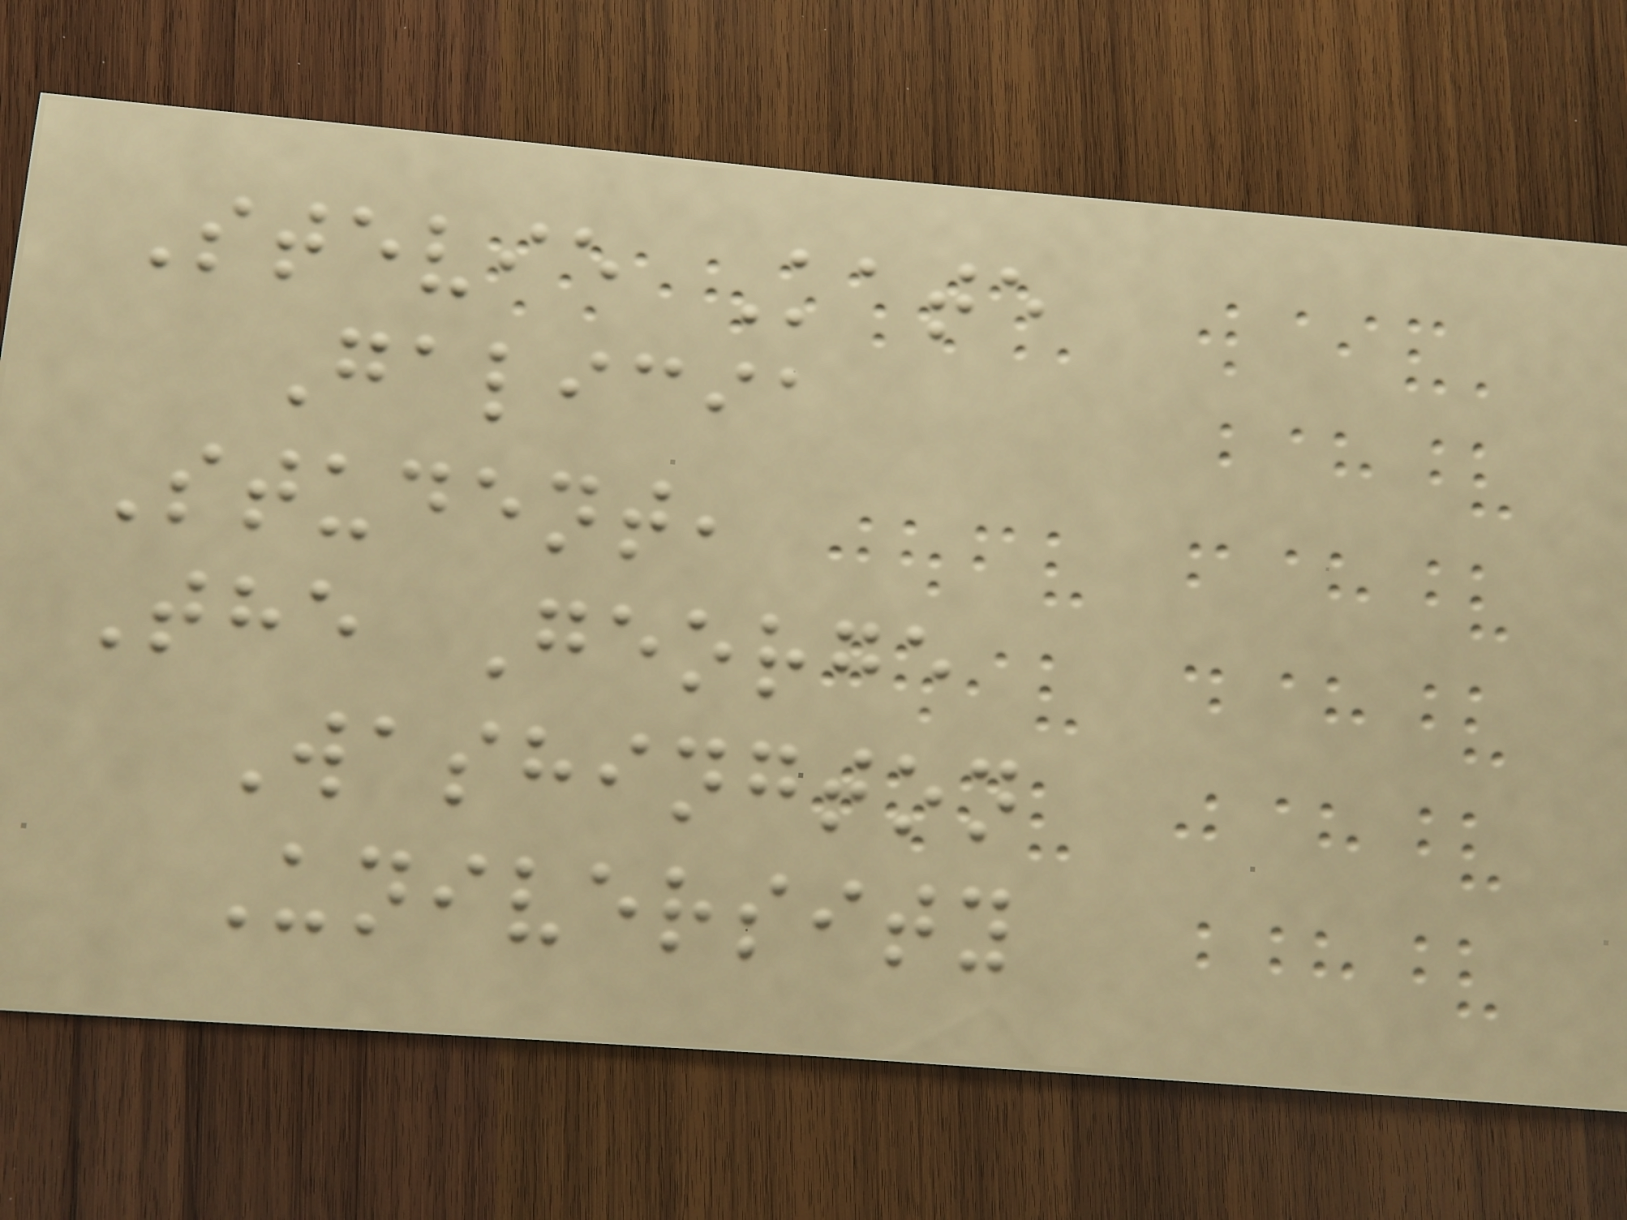Stevie Kate
Galicia
Student,
The George
Washington
University
